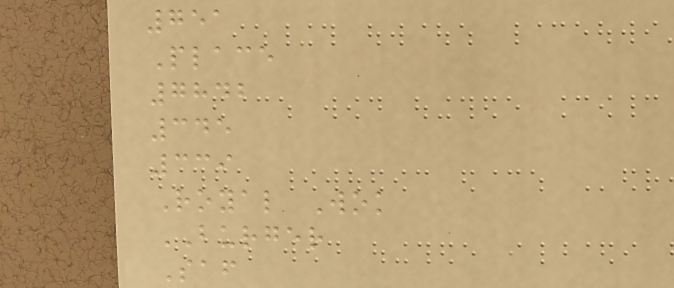751
Place
7842
345
339
Royal Wok
BURGER
Saf
